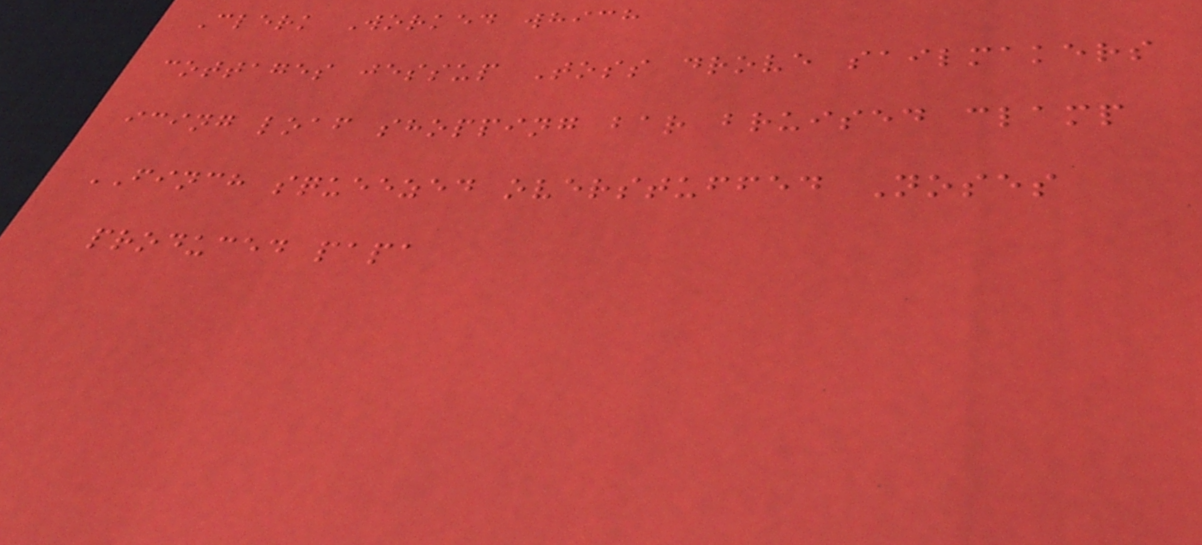Clerk Worked which
cottages jessup Toss drove sailmakers
icing loaf shopping bar bruised clamp
FINCH squeezed overstuffed Noses
produced papa
